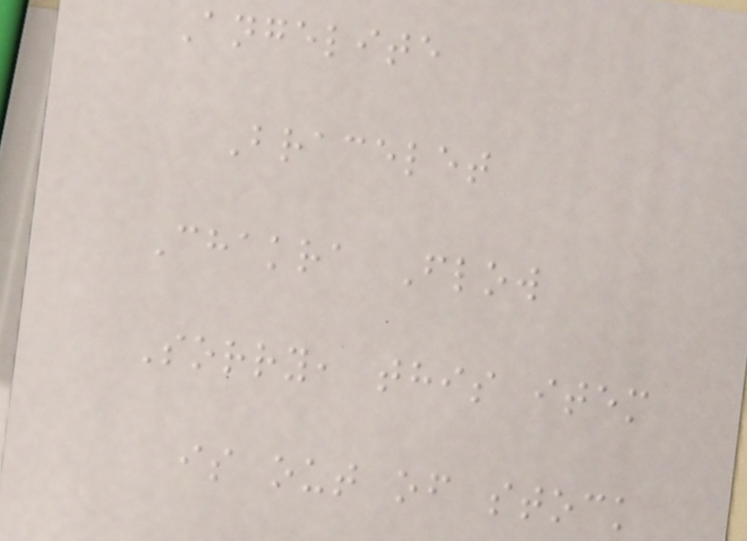Angelite
Bracelet
Chakra Flow
Sorry, this item
is out of stock
